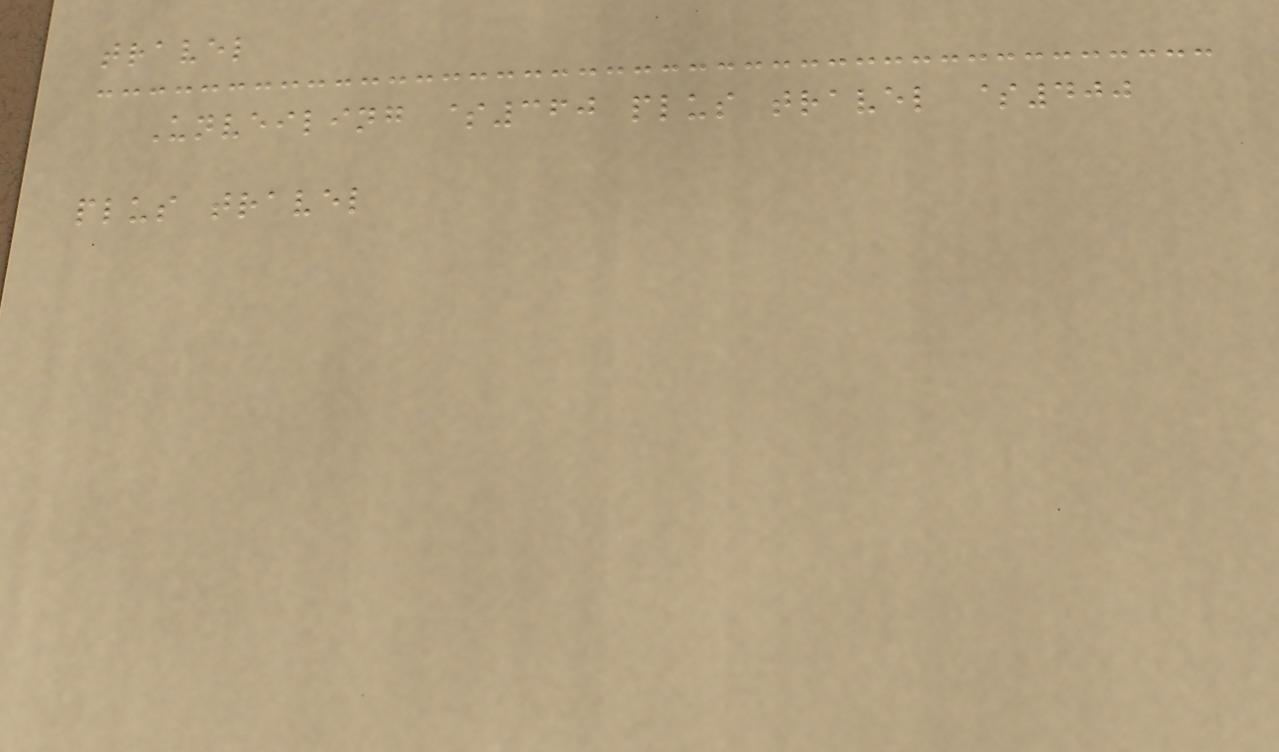travel
Unveiling $360 plus travel $400
plus travel
